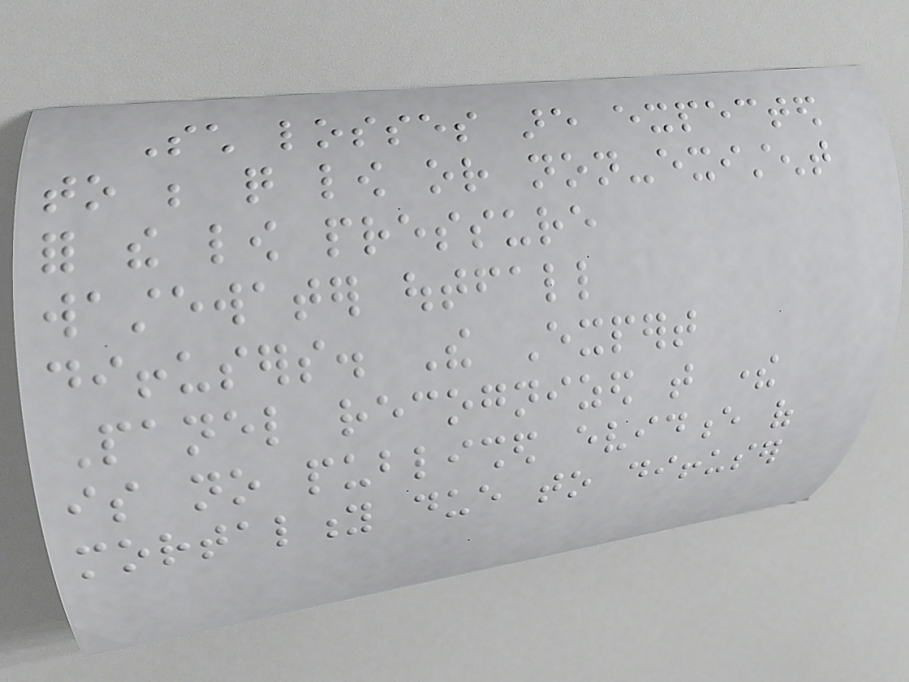Such losses are expected
to be quite low or non-existent
for the low pressure
wastewater outfall
diffusers. The Expert
Panel recognized that there
is no published evidence of
mortality due to diffuser
